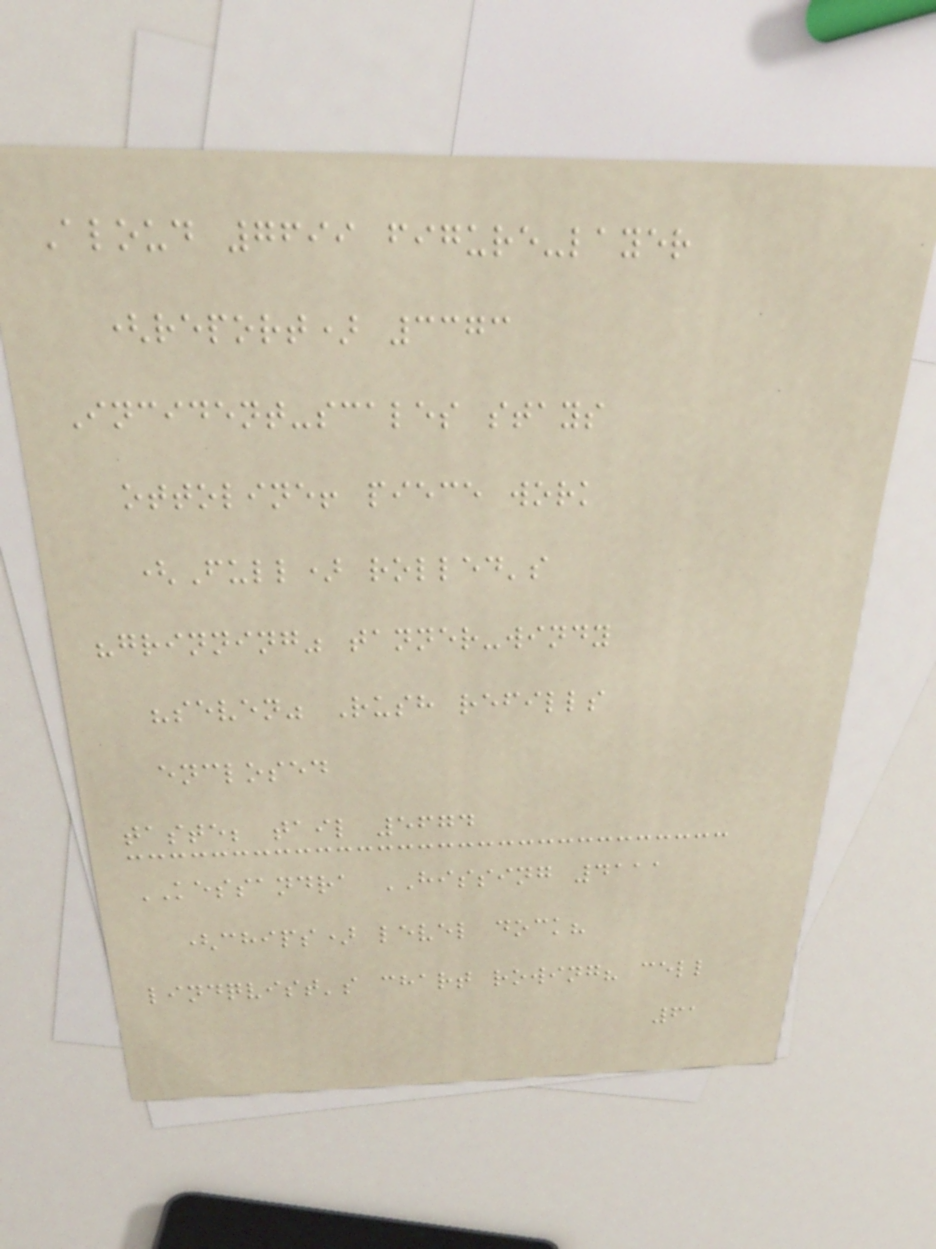Aloud 7699 figure-layer
(report) 3373
Incident-scales stays
ottoline! piece work
(Full) rolled's
"grinning" tanner-windy
"seven" Rush refills
enclosed
taste; tail 5674
KESSANDRA HISSING 4111
(chips) level dock?
lindqvist's chart rowing? cell
61
